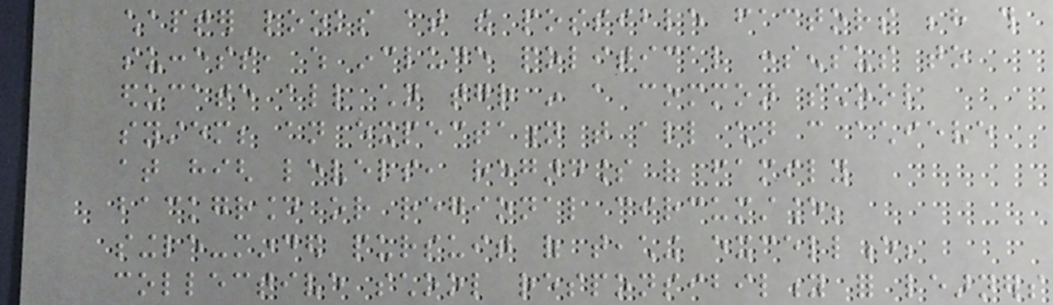chapter looks at the possible factors behind this
success, which include political consensus to
educate all children together in a common school
system; an expectation that all children can achieve
at high levels, regardless of family
background or regional circumstance;
single-minded pursuit of teaching excellence;
collective school responsibility for learners
